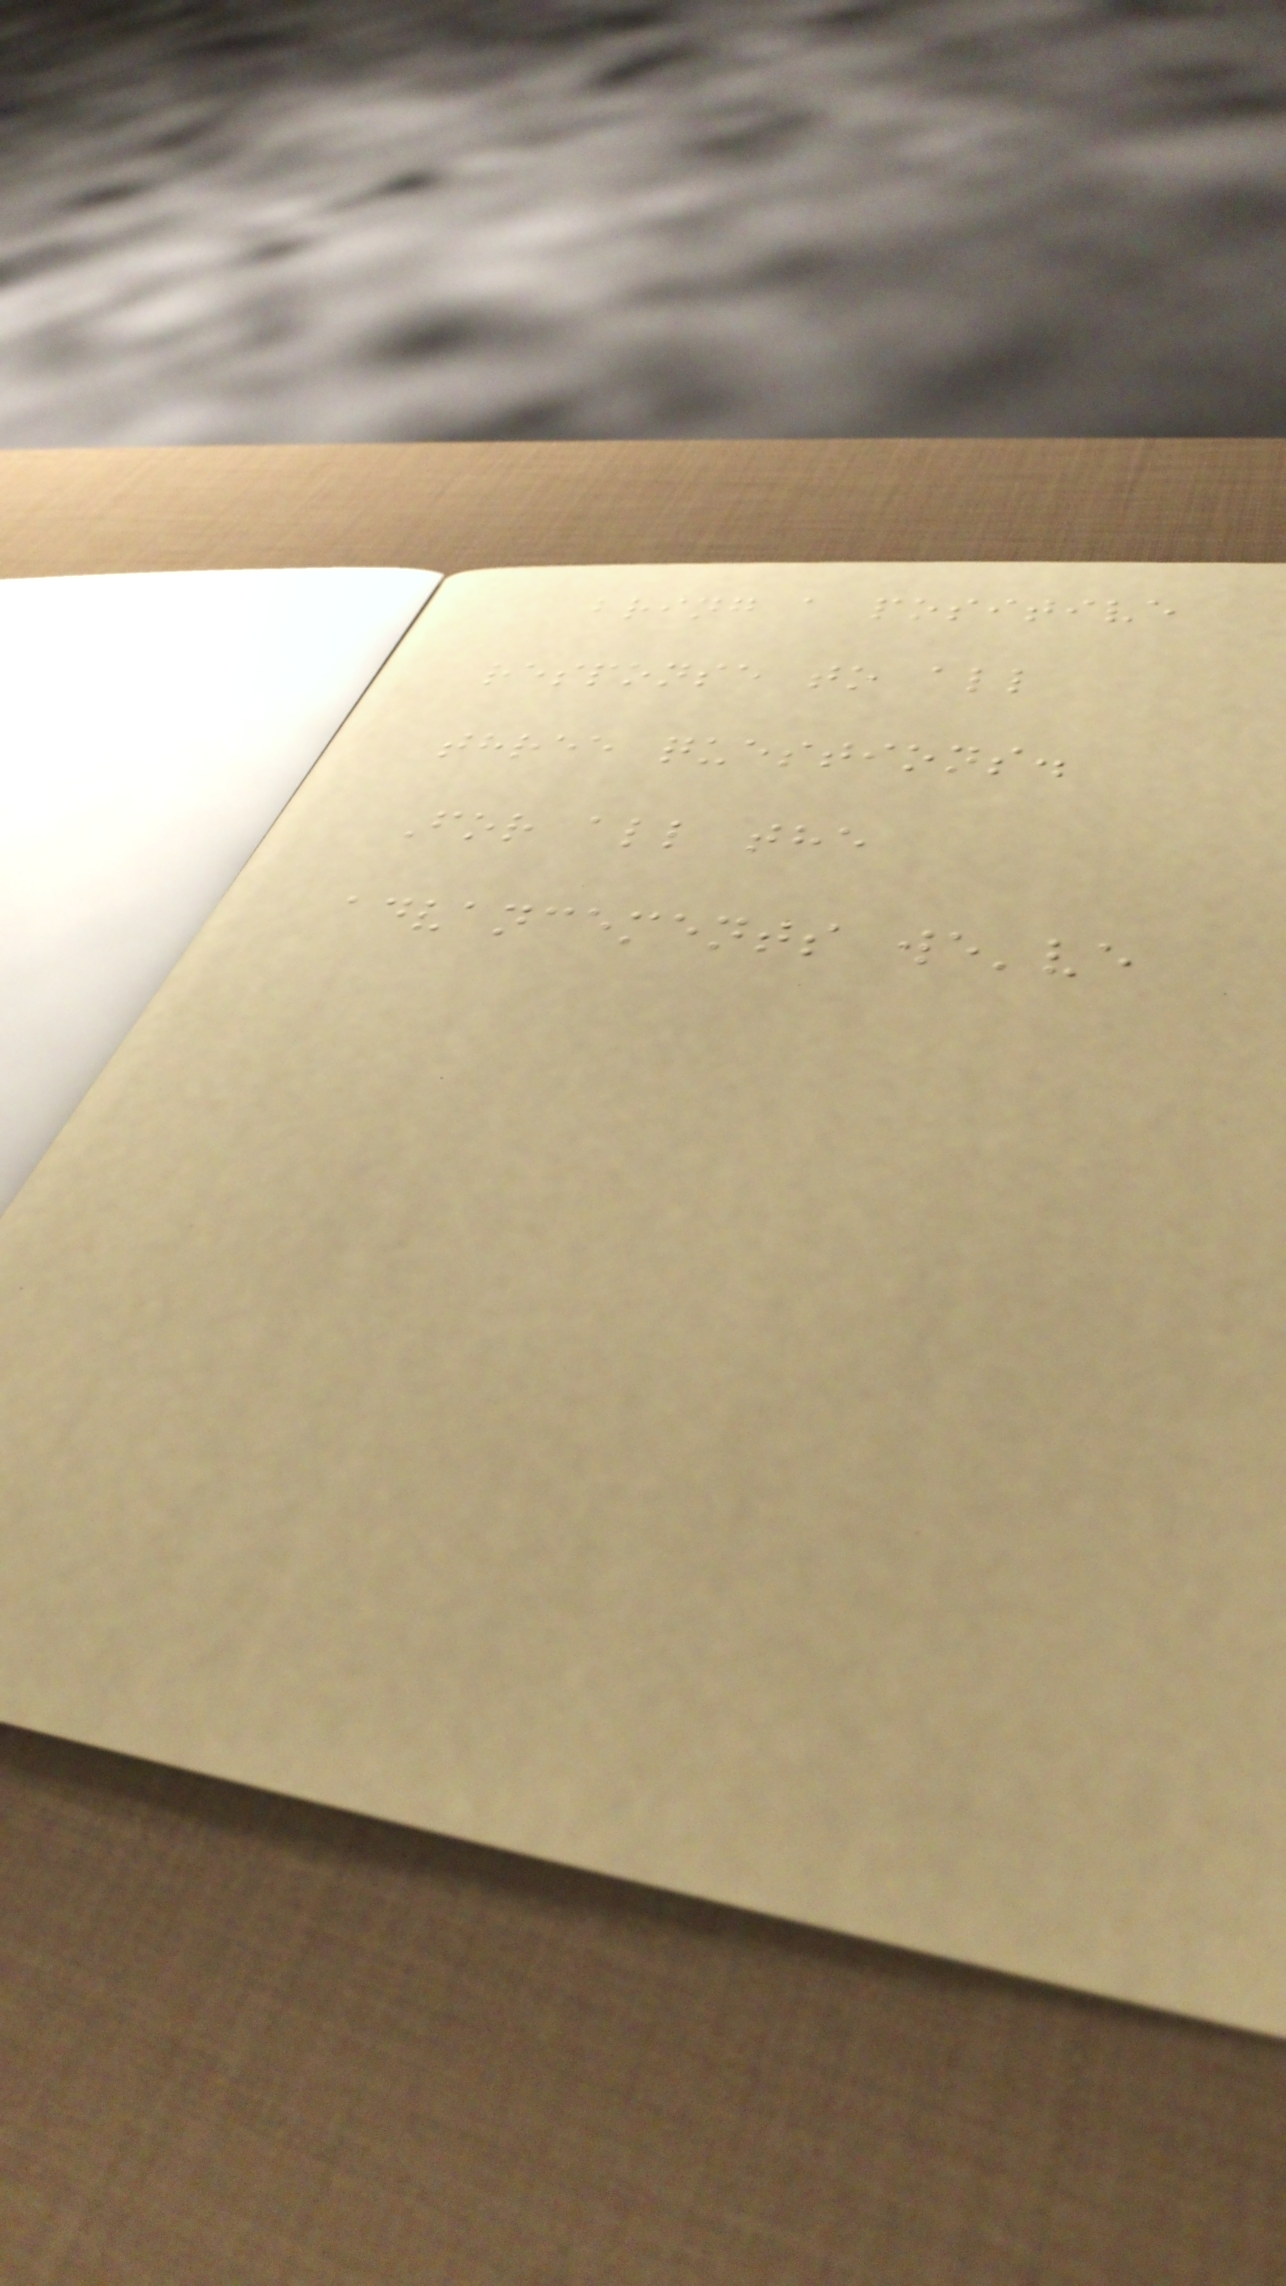bring a positive
response to all
three questions.
For all the
advancements we've
